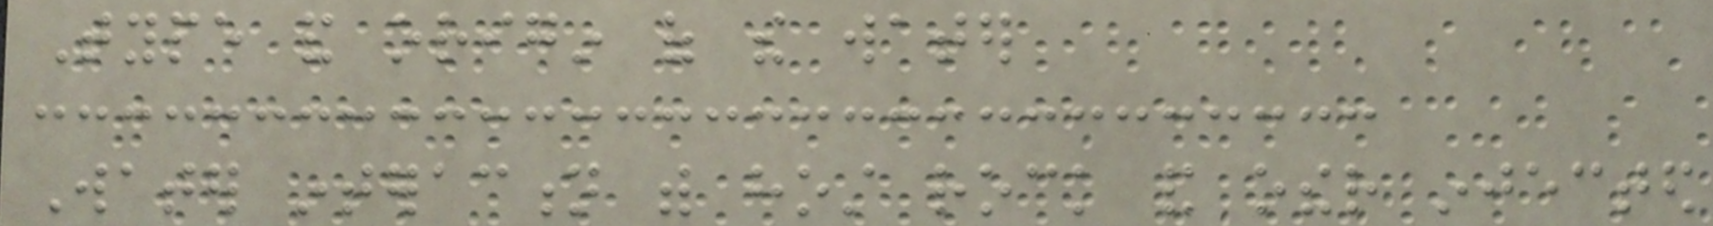Type and origin of the water
Water interaction with host rock and other injected
